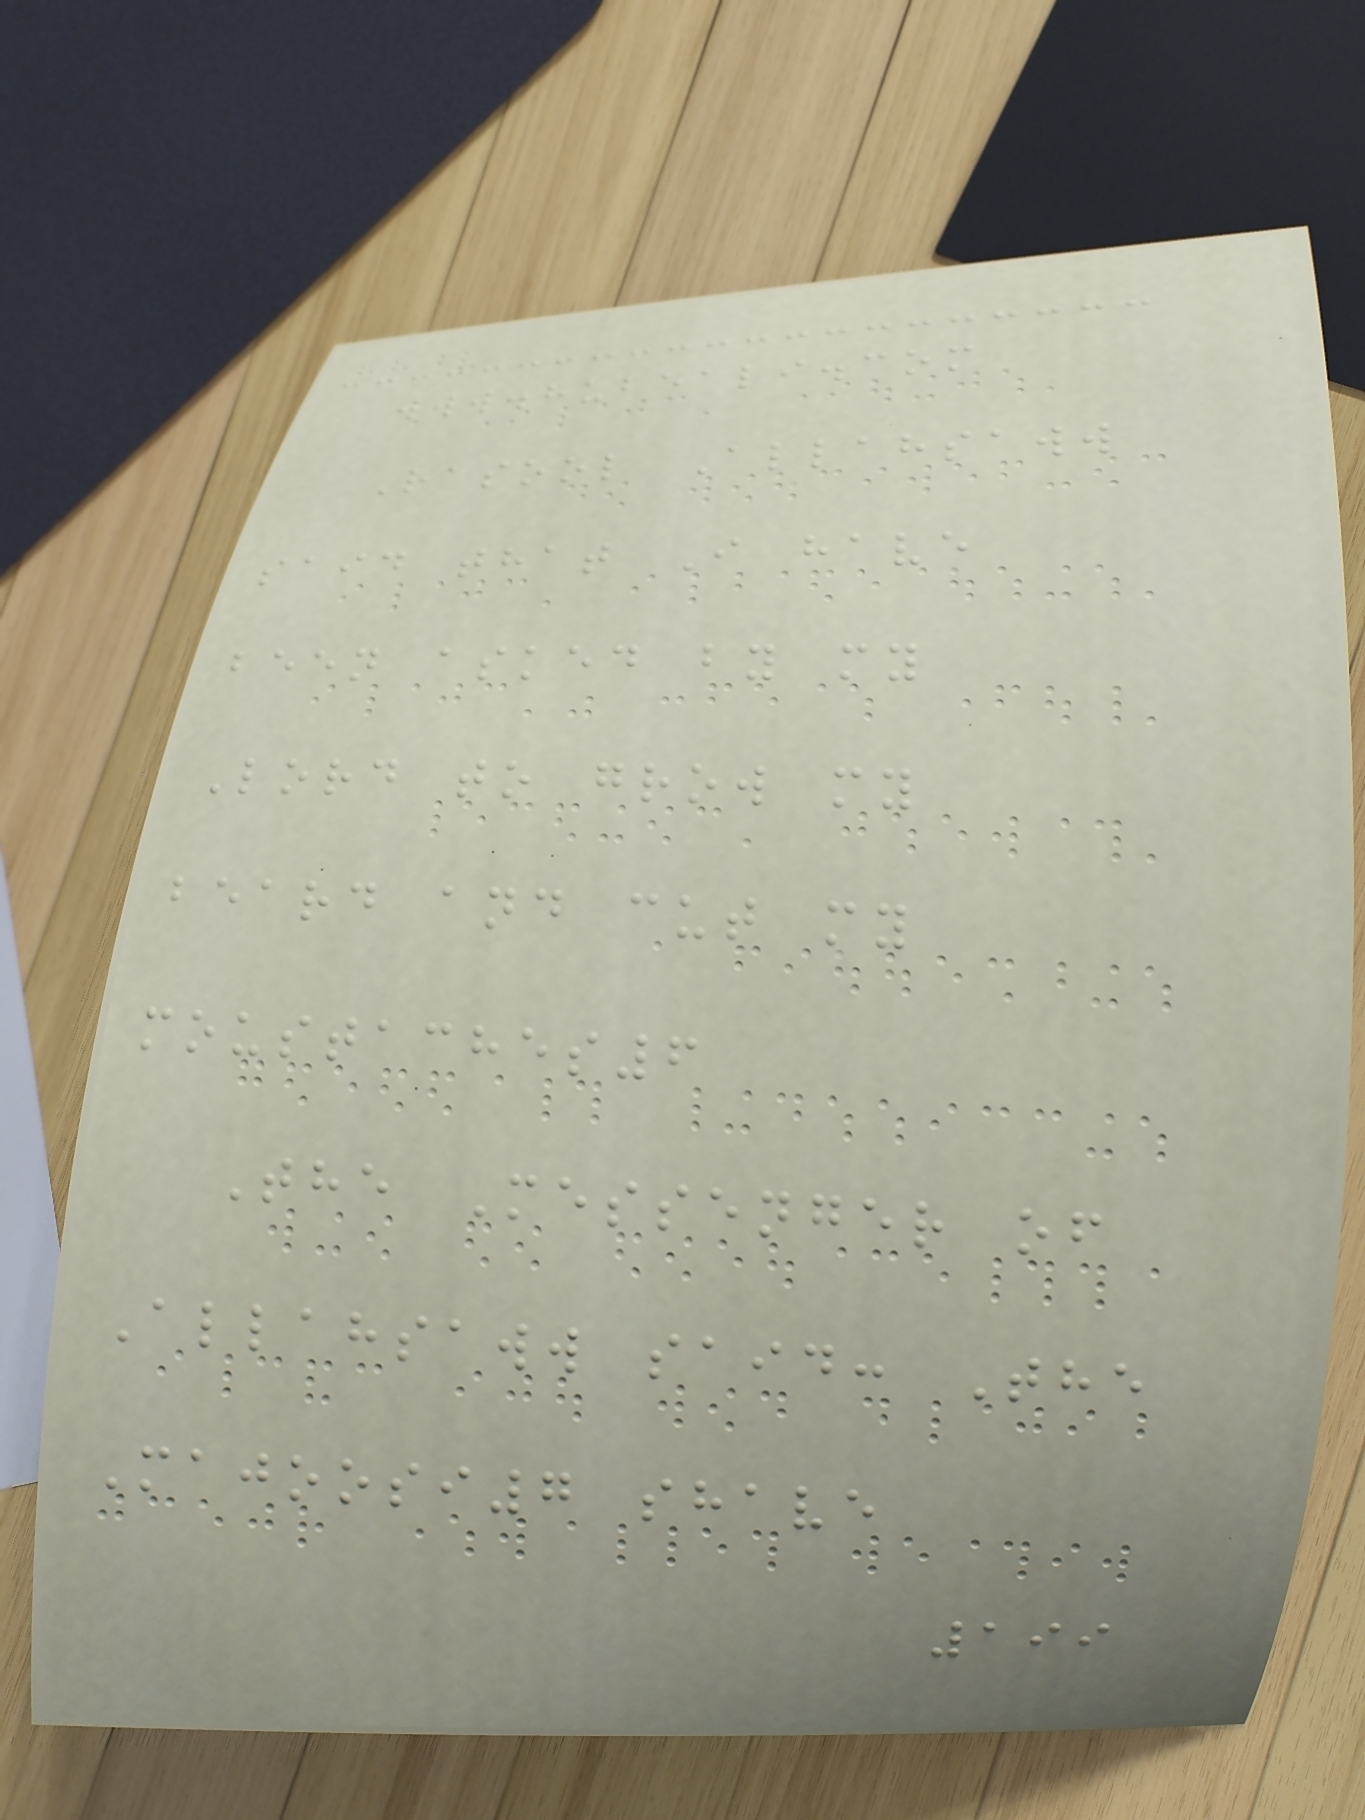www.hubeali.com
Rasool Allahsaww
said that I have
been asked by my
Lord to grow my
beard and cut my
moustaches6
The Messenger of
Allahsaww said: The
Majoosi7 shave
199
